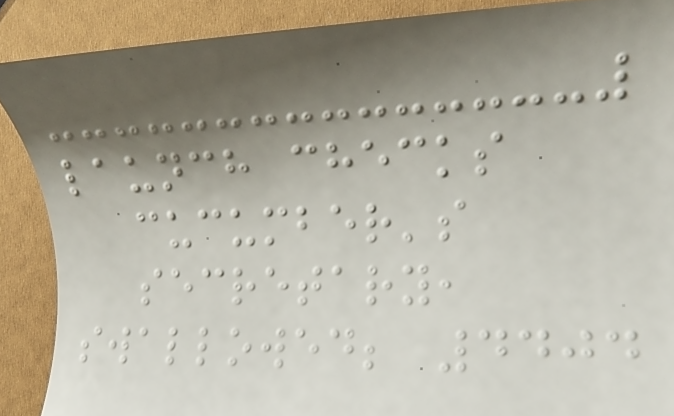launch checks
cucumber's
secretary,
swallowed; 4404
